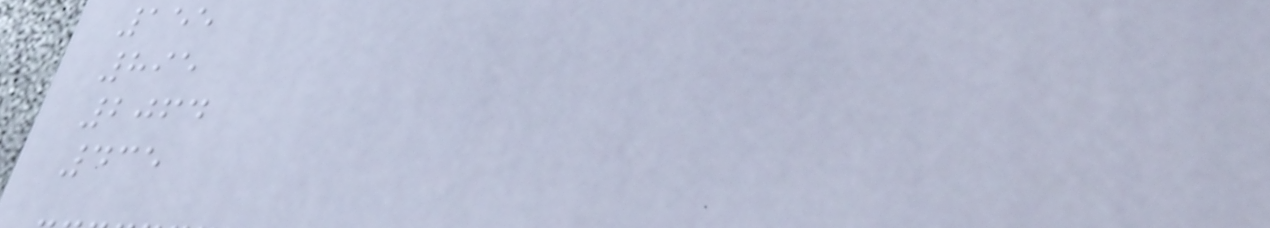155
895
2064
435
